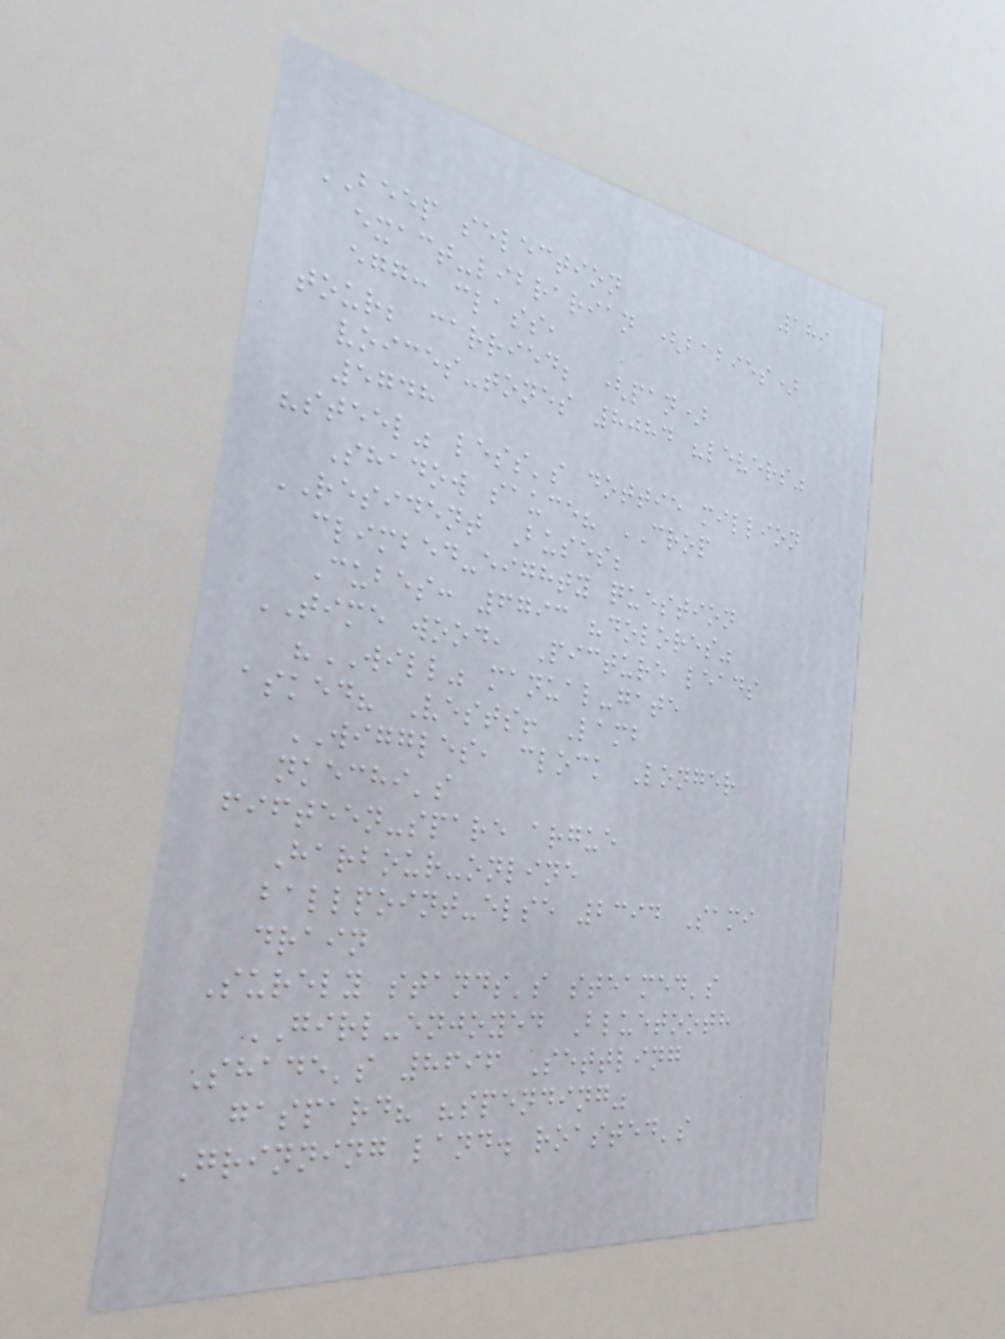189
BEEP selection
exact-librarian (babies)
egg: class,
tour; carried; (pan)
voices-tones 8084 "levers"
5748
"steel" less's dottie million
Shadow sauce? CROP
RESIDENT Buses;
climbed-eighty question
Cubes: 6793 "dolores"
TIME wood, Picture leads
"WILL" manual-gate
asked? Vests! Lamb
WIGGLES, clock Longer
nkechi's
fifteen-spare argue
Harbour-online
ballpoint-else 2394 Sami
drain
Surely stands's steamed's
GIRL-enjoyed Bluetooth
Shade's 8696 Settling
gaspard? "spending"
Grinning land. roasted's
